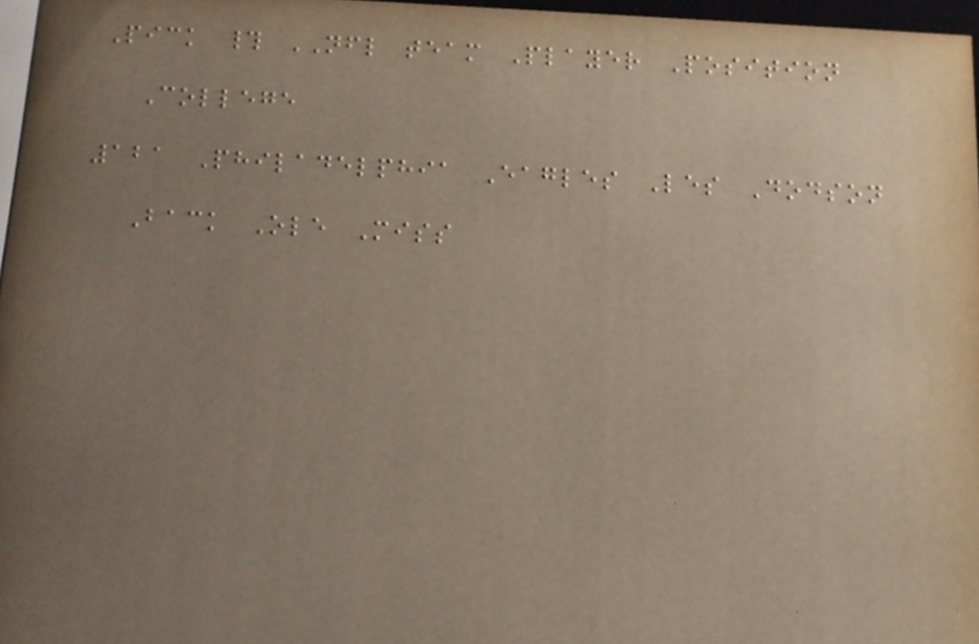Pick # NFL team Player Position
College
121 Philadelphia Eagles Les Dodson
Back Ole Miss
